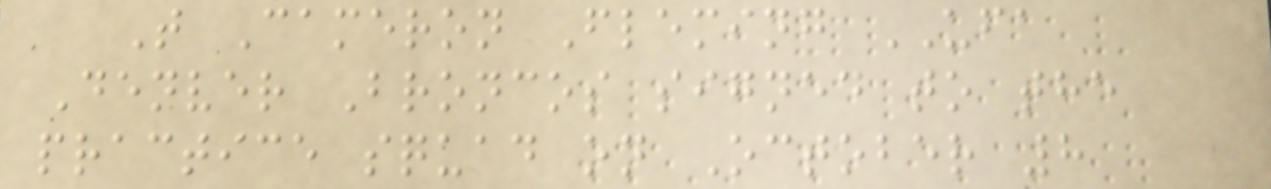T Cameron Fleming UFA
Denver Broncos signed to the
practice squad on October 8
